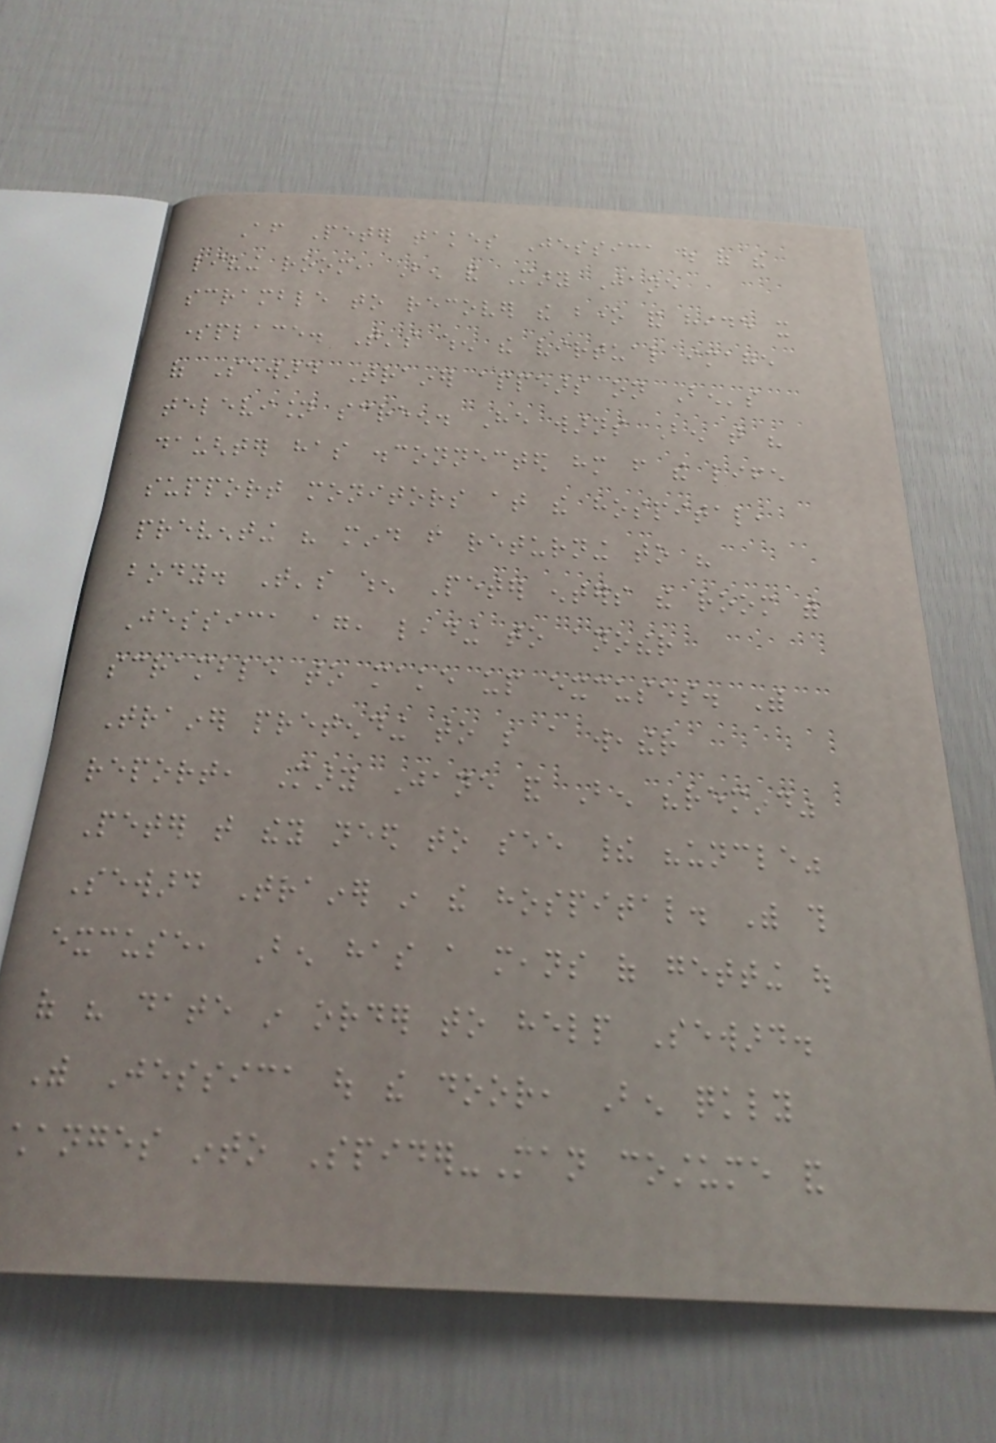After Peter takes Jessica out of the
living room, Ben and Mary Jane
scramble to recover the bone and hide it
someplace. That's when the virtual image
of Seward Trainer appears on Ben's
television screen. He warns Ben that his
daughter has disconnected him from the life
support monitors at the hospital,
preventing his mind from returning to his
body. That's when Peter enters the room with
Jessica again, leading to another
scramble to make up excuses. With
Trainer pretending to be a weather
report, Mary Jane and Ben "remind"
Peter that they need to see their "uncle"
Seward Trainer in the hospital. With this
excuse, Ben has a means of getting out
of his date in order to help Seward.
With Jessica out the door, Ben quickly
changes into Spider-Man costume and
